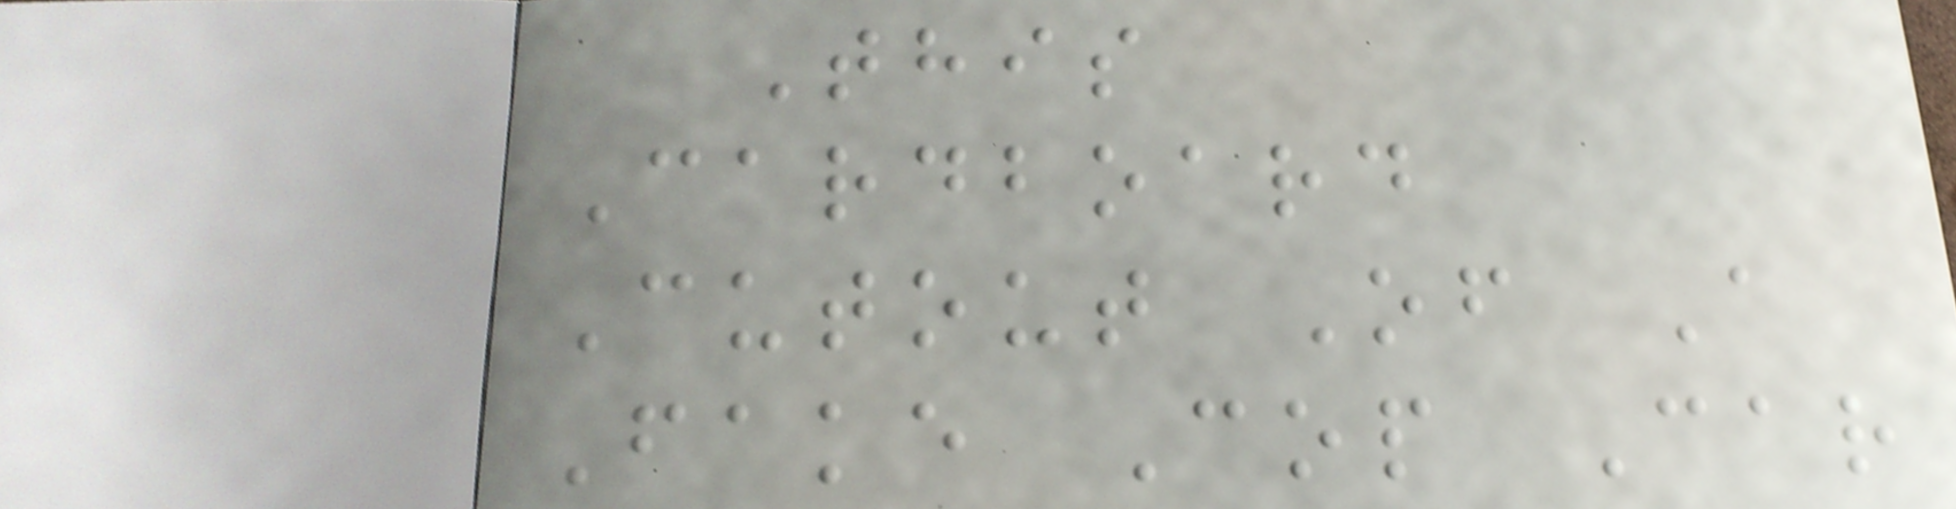This
Cardboard
Cutout Of A
Fake Cop Car
